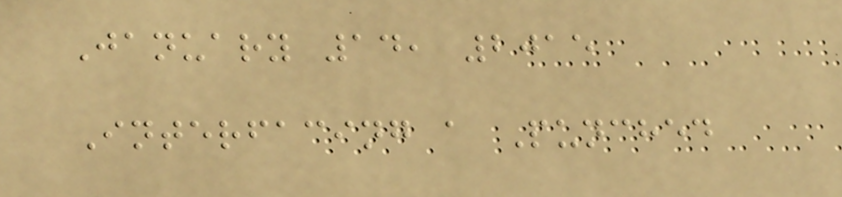January 14, 2015
Interfacing a Punched
